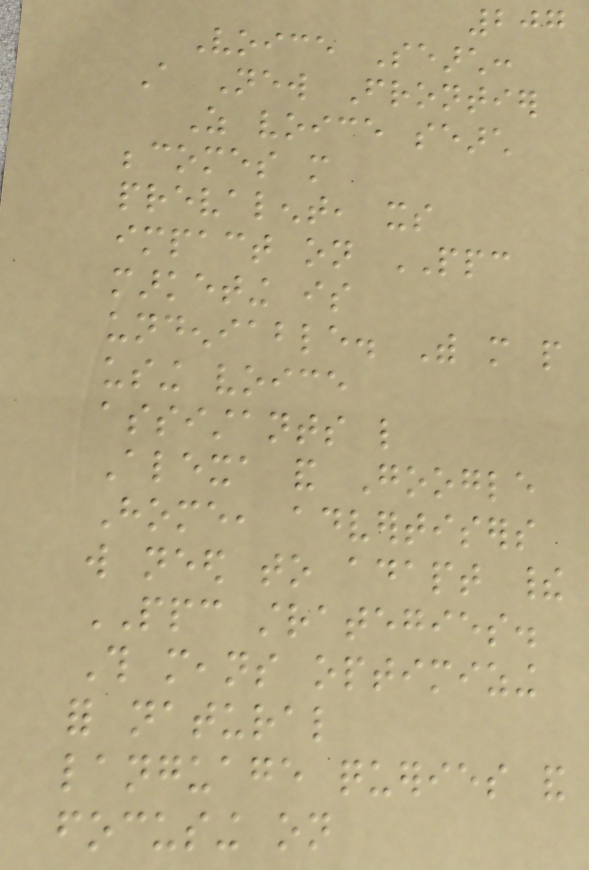207
Voice Search:
A New Frontier
As voice search
becomes more
prevalent, its
impact on PPC
marketing is
undeniable. With more people
using voice
assistants like
Alexa and Google
Home, advertisers
will need to adapt their
PPC strategies.
This means optimizing
for natural
language queries and
focusing on
